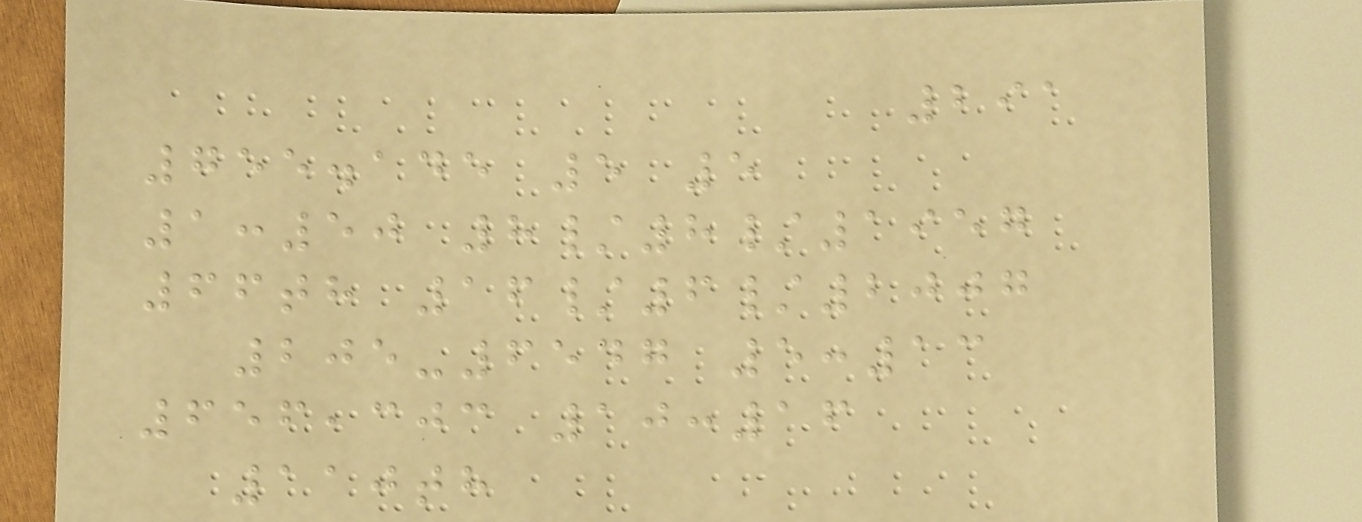291
755.145 5 5
1:50 8/8/1957
66th 16/6/2007
205-6547 5:13
656,303 10:16
110th
